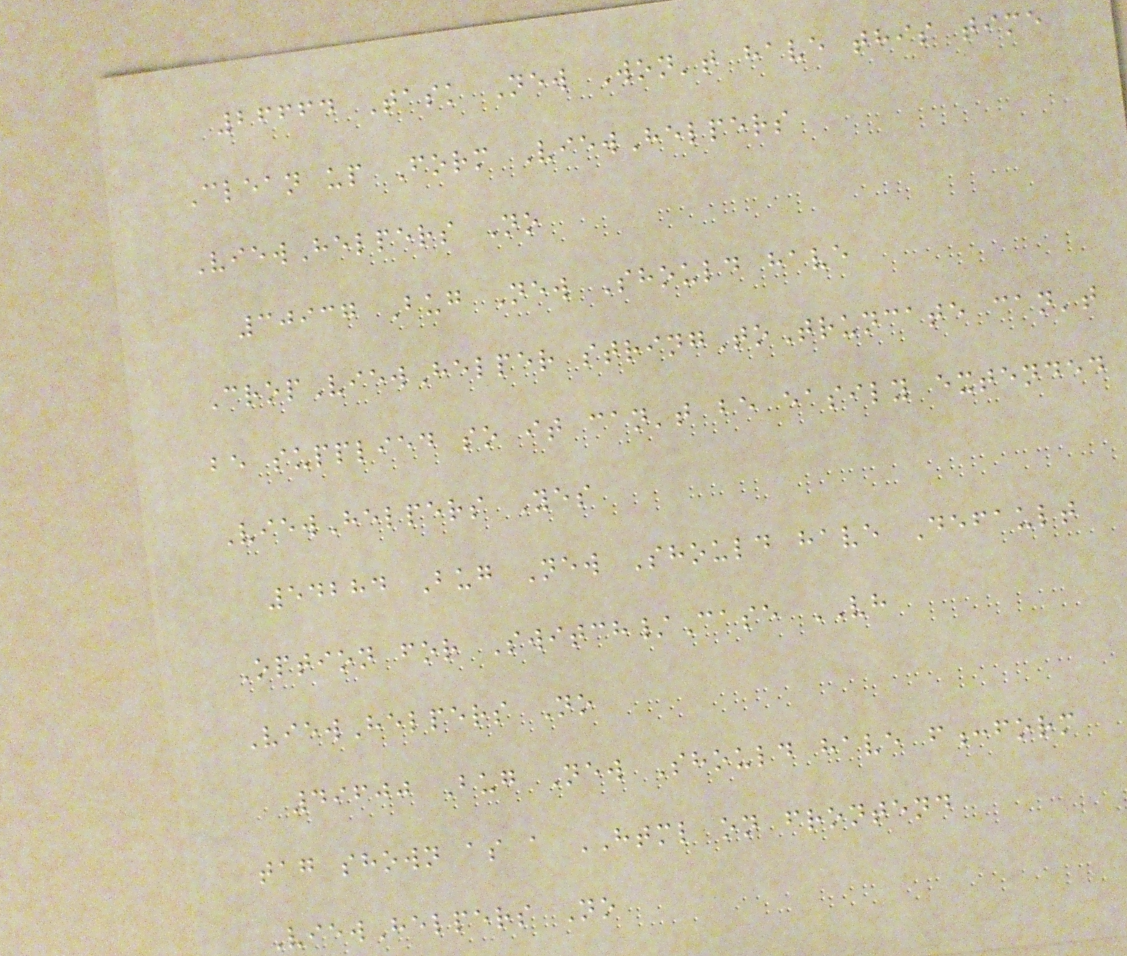26664 Task New Won't have this time
Clean up Form ViewHelpers
ViewHelpers No
30937 Bug New Should have
CropViewHelper stringToTruncate can't
be supplied so it can't be easily extended
ViewHelpers Yes
54284 Bug New Should have Default
Option for Switch/Case VH
ViewHelpers No
49600 Bug New Should have f:form
tag shown as a HTML on frontend
ViewHelpers No
